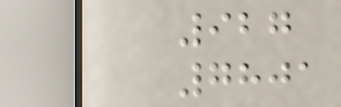927
7801
